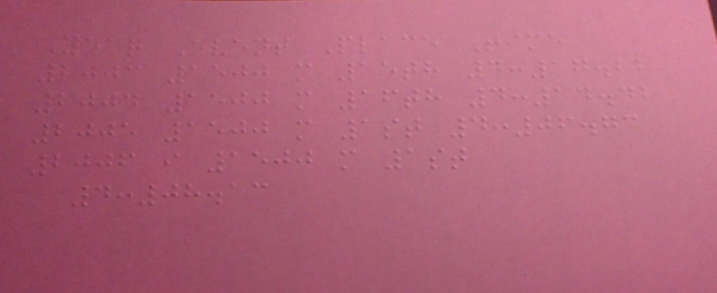Year Event Place Time
2003 1500 m 15th 4:17.22
2004 1500 m 16th 4:14.42
2005 1500 m 1st 4:06.73
2006 i 1500 m 1st
4:08.13
